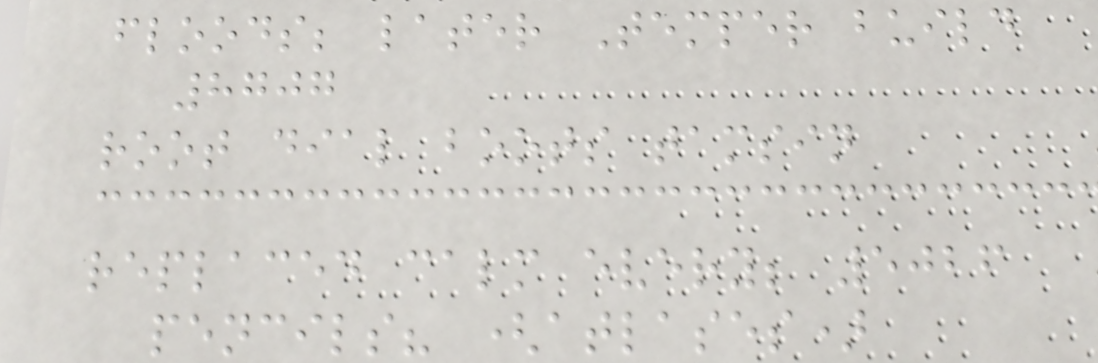floods; later Temper build
8707
root dial boots tamsin
replaced calm every; 5026
pencils? (atlases)
